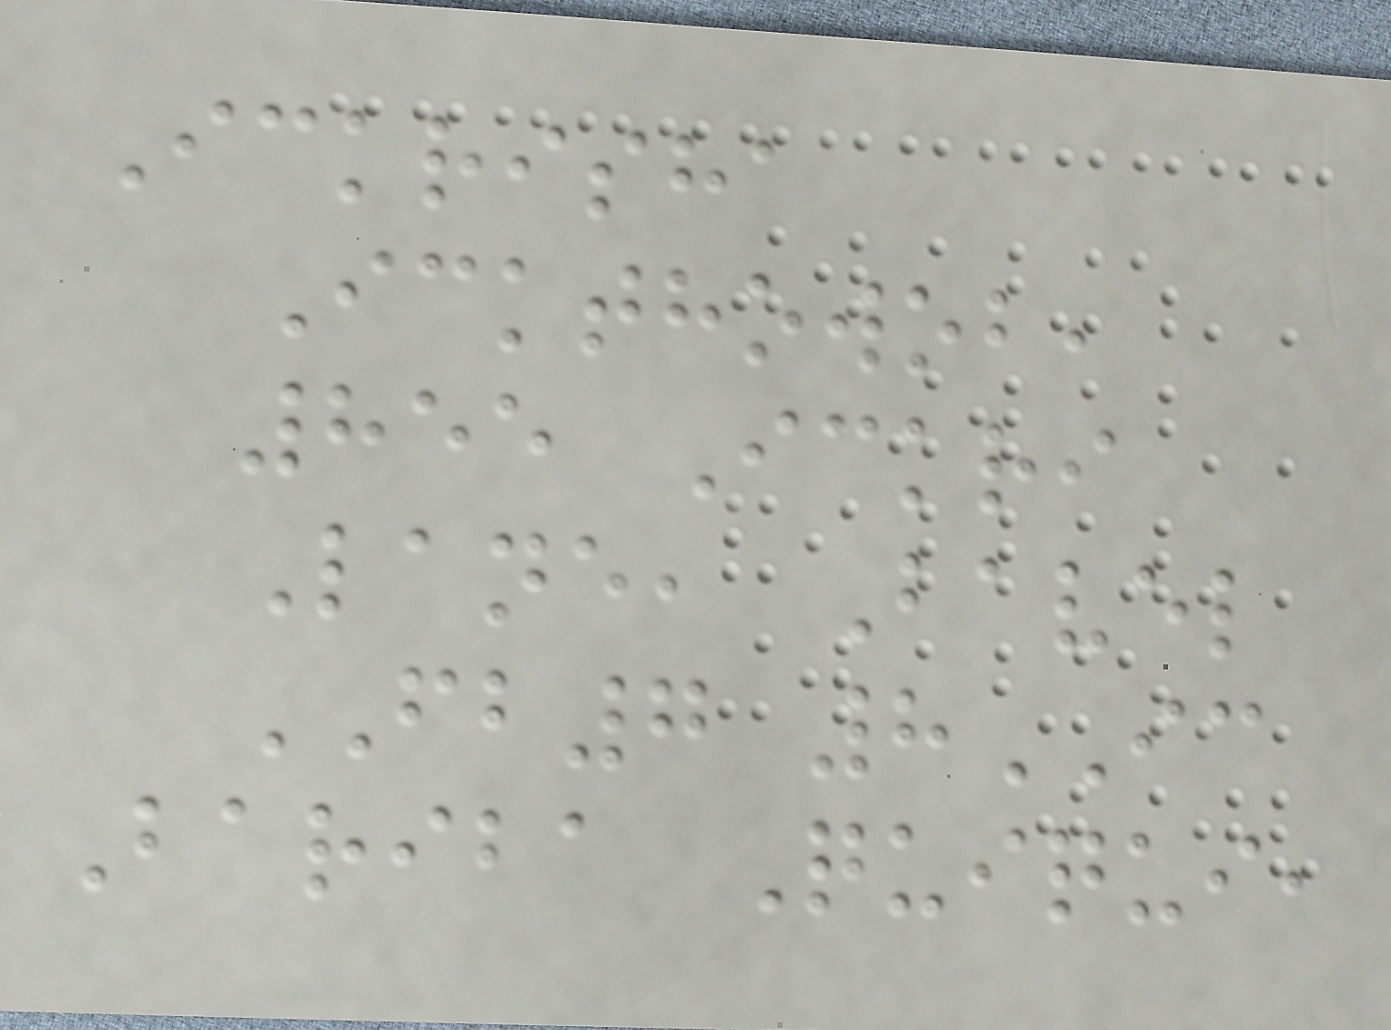Ickrisha
Ickthowob,
855 Ickri
Lane, Bavel
FB7 8IC
Bariba Quiqui,
